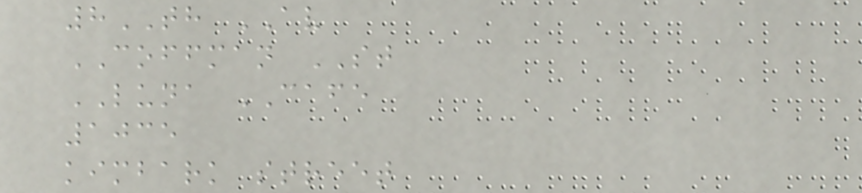8TH AV
COFFMAN ST
LUNA CAFE
1035
kimbark street
